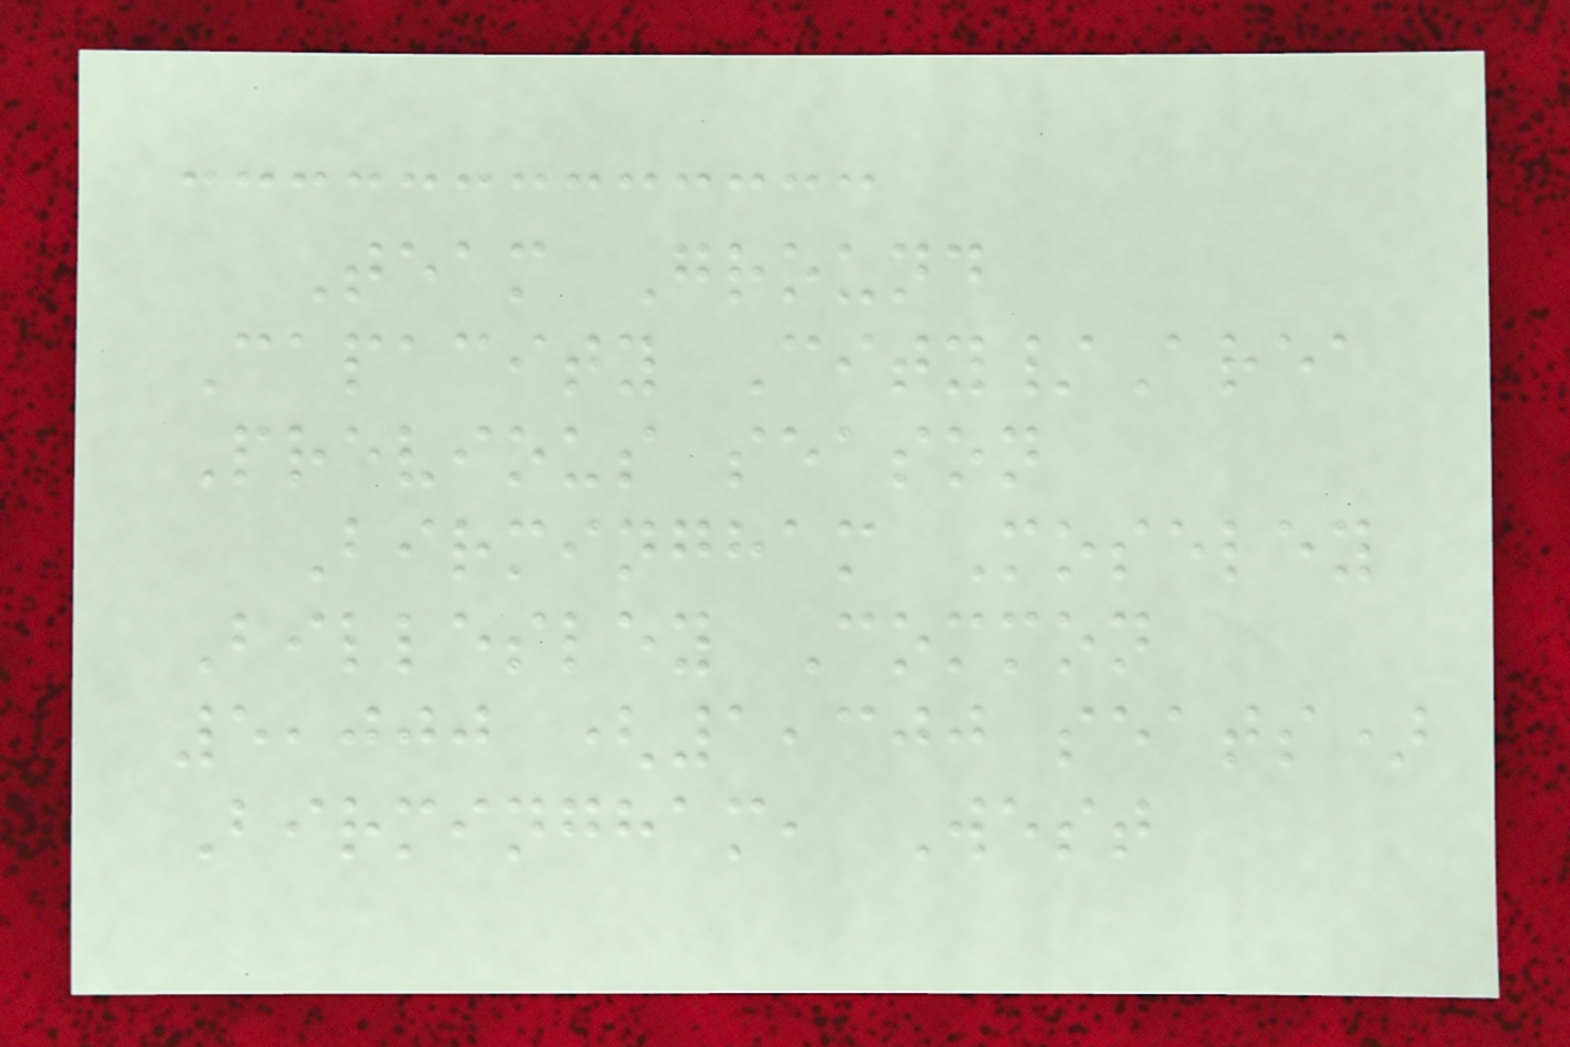Team Ground
Capacity City/Area
Previous season
Birmingham Moseley
Billesley Common
5,000 (1,300 seats)
Birmingham, West
